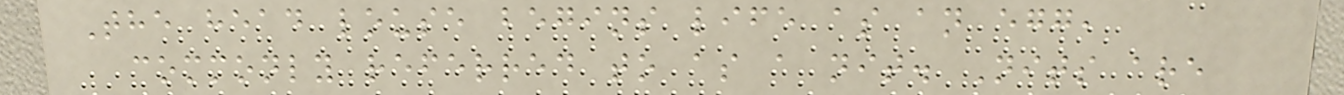The head louse begins life as an egg,
commonly referred to as a nit. Nits are
